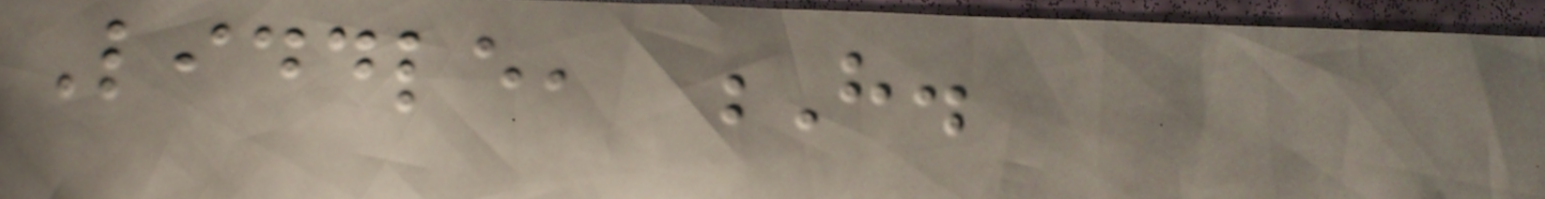Liddle, H.
